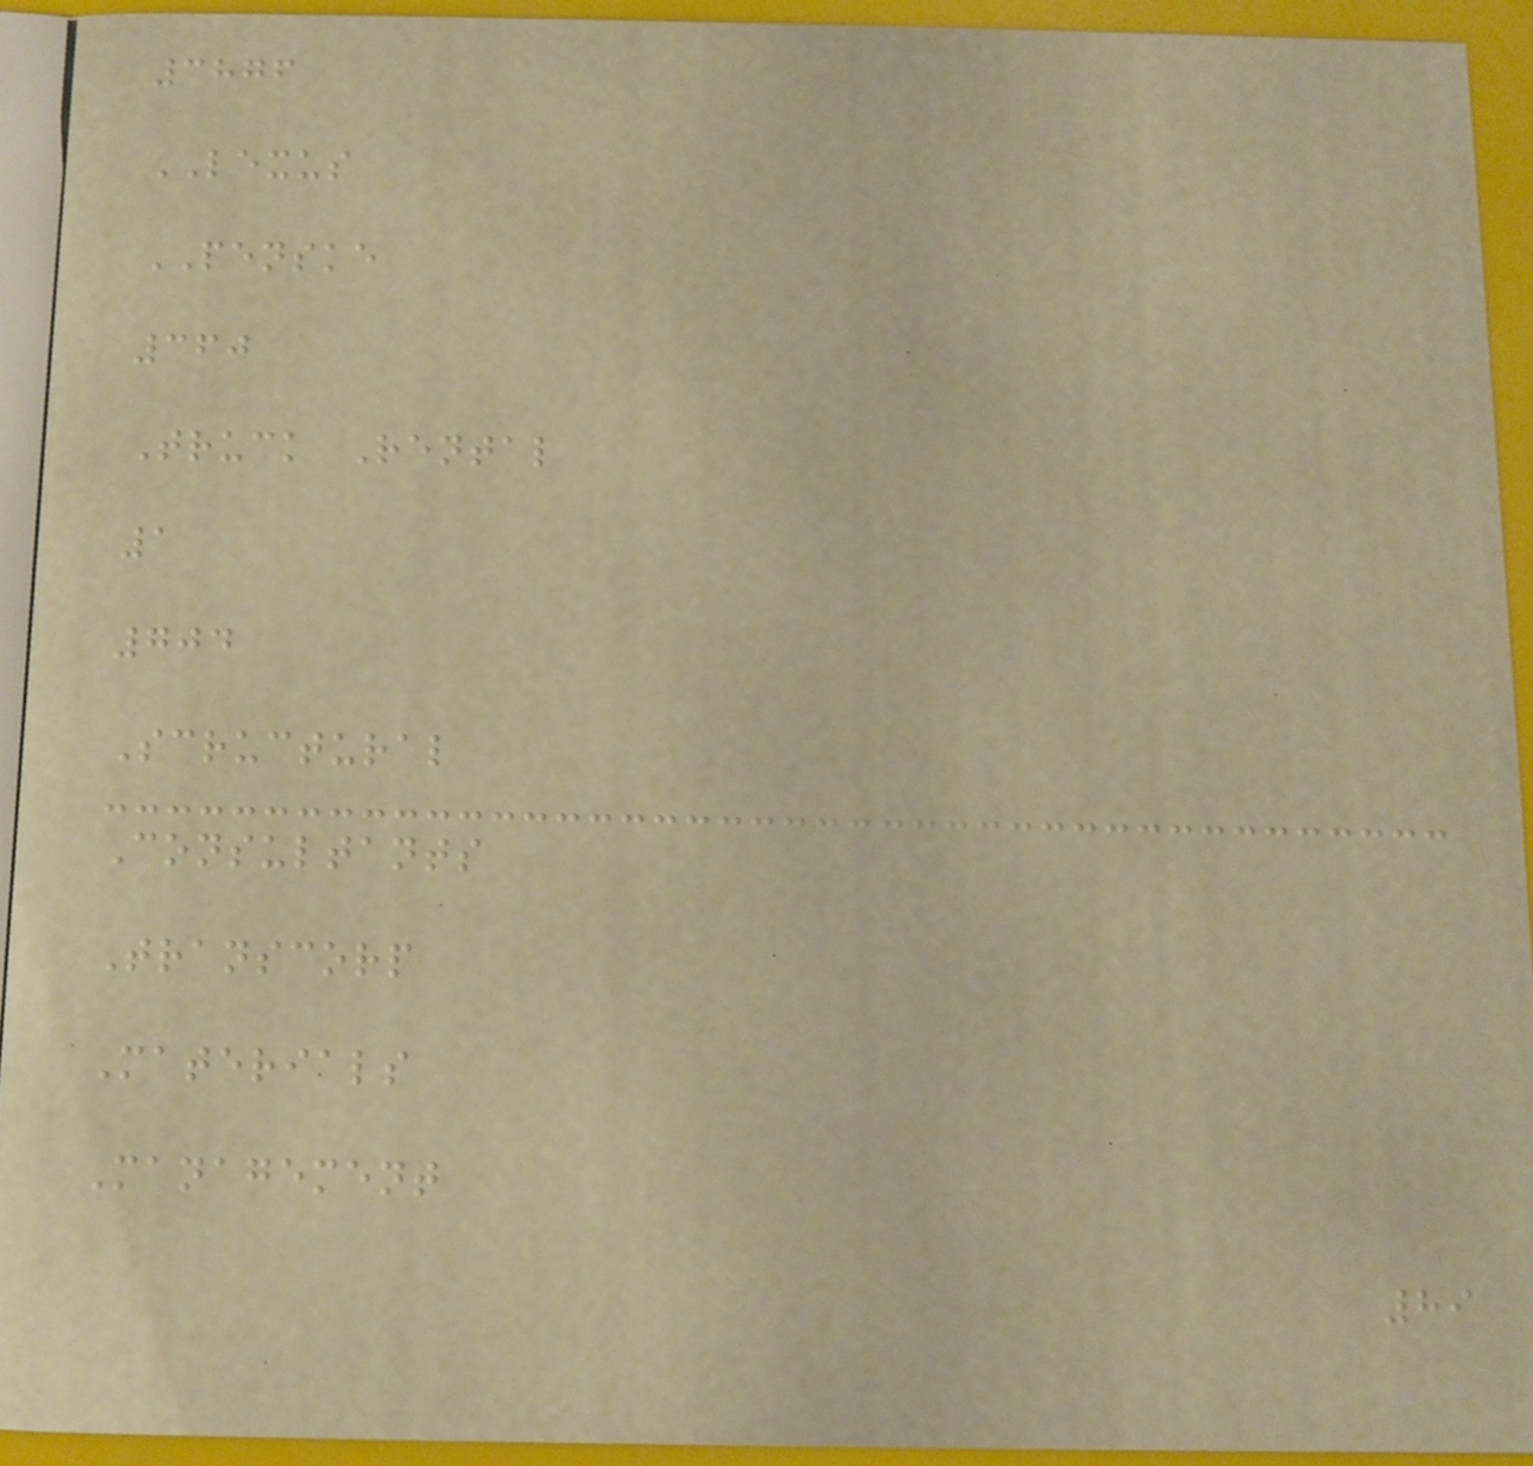3876
LEXUS
PENSKE
360
Truck Rental
1
704
Scructural
Consultants
Transcorp
Materials
Management
89
